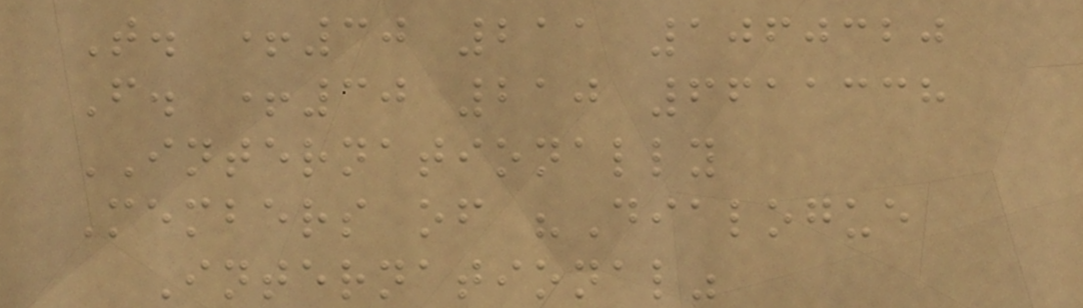T. +30 211 1060320
F. +30 210 6611338
INTERNATIONALLY
Members of "Dialogue
International"
